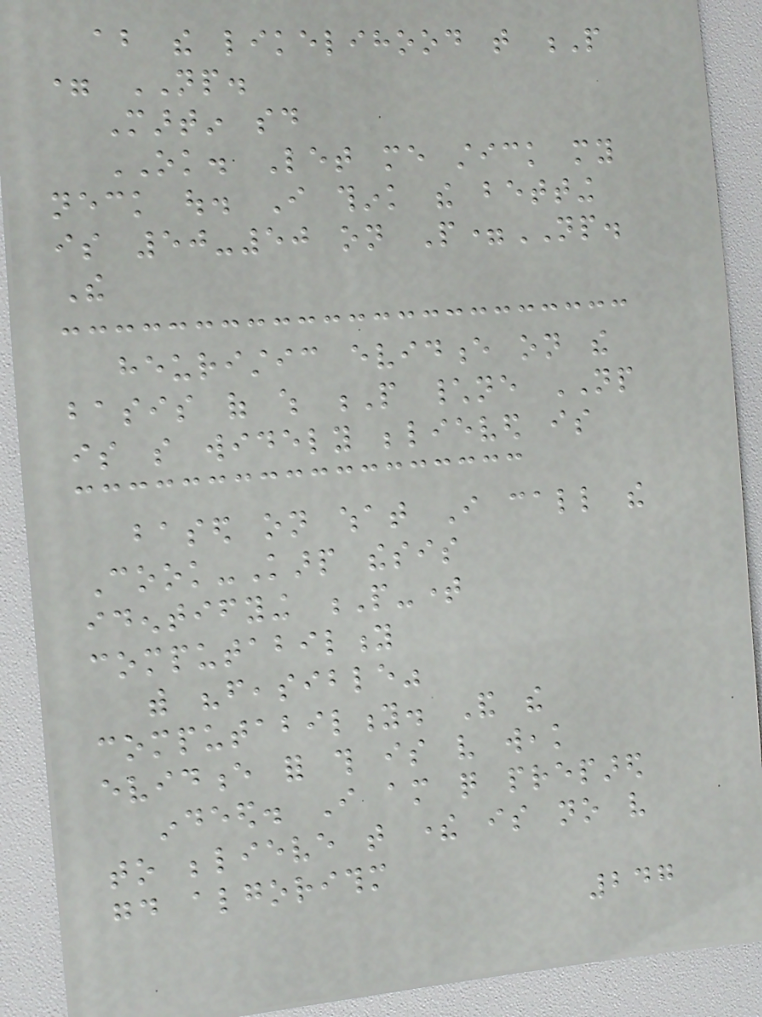about the likelihood that P
= NP.
Martin said
OK. Let me stick my
neck out. I think the betting
is 50-50 on P=NP.
The
heuristic evidence on the
basis of which P \ne NP
is so widely believed is
based on what I call the
Cook-Karp thesis
identifying P-time
computability
with "feasible"
computability. And the
evidence for this is very weak
indeed. I am quite prepared
to believe that there is no very
good algorithm
247
